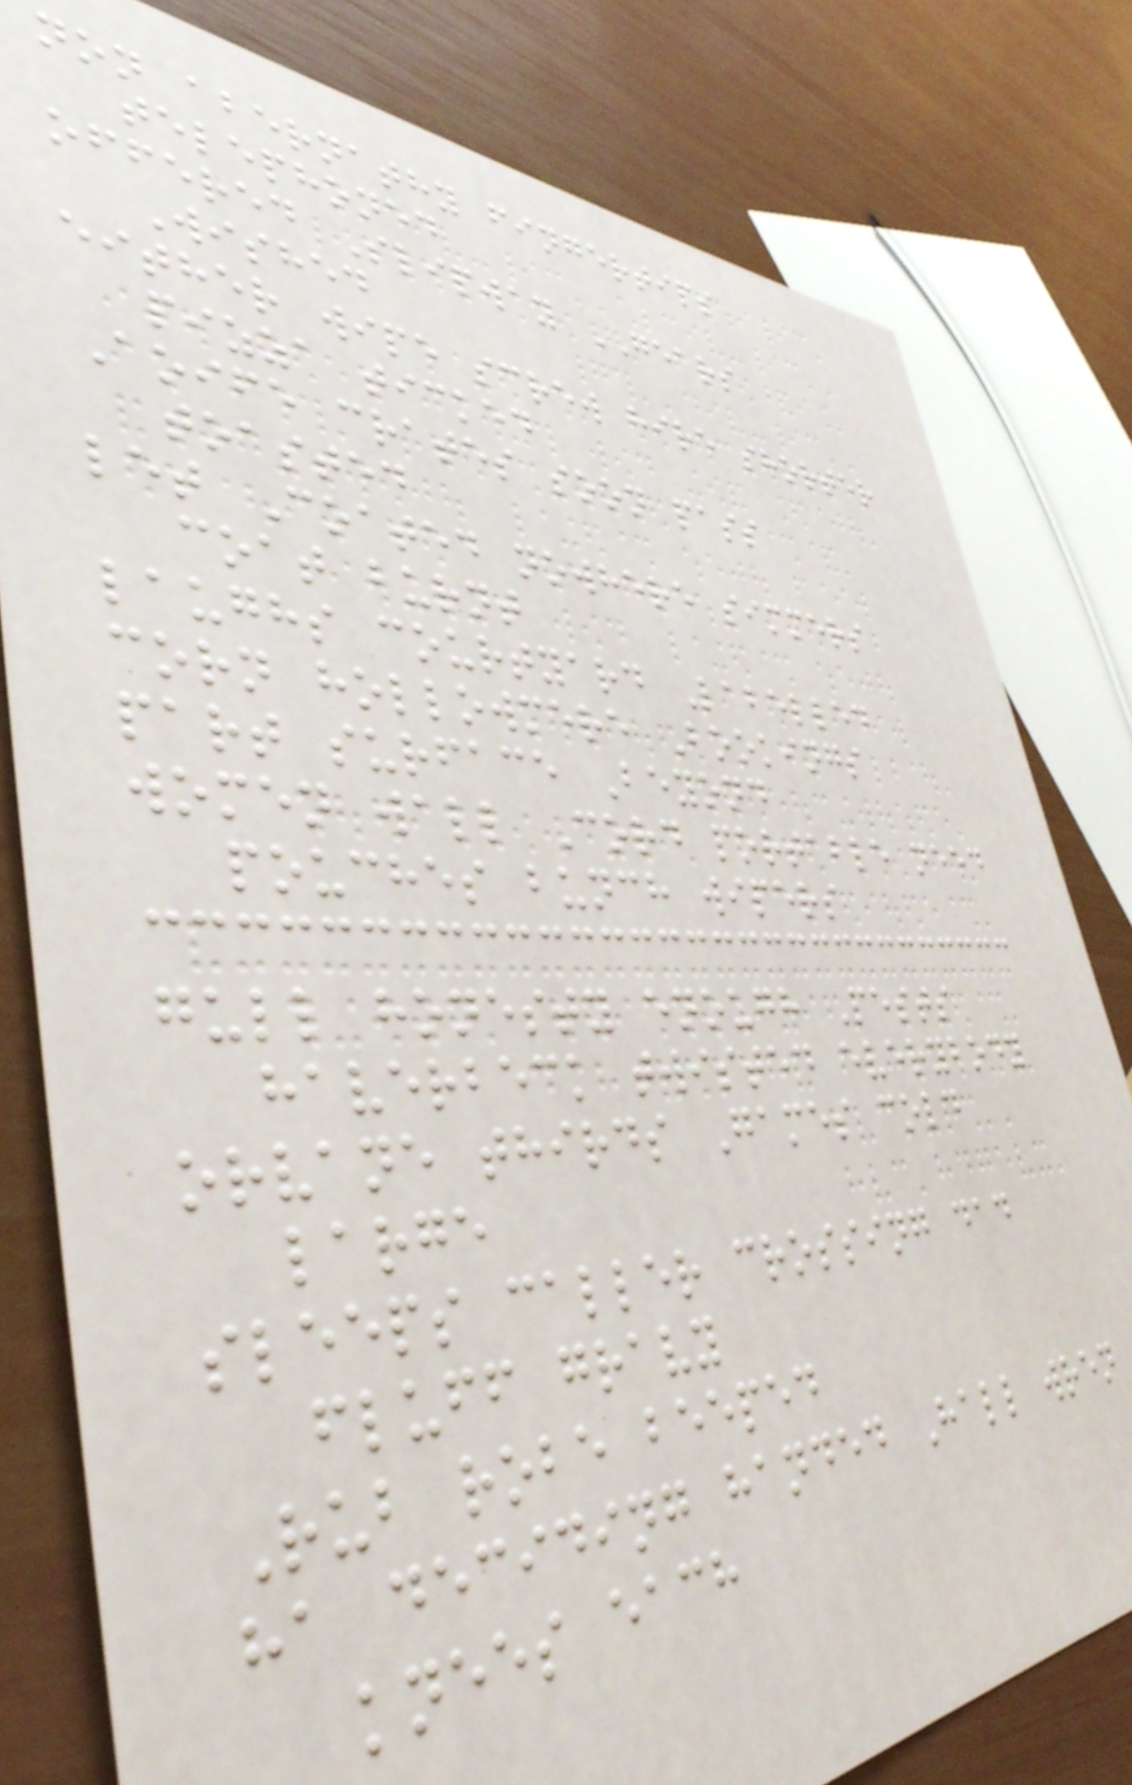non abernathy fingertips
telephoned
offered Slipway GEARS
Wished
either wipe screw hire shorter
pizza ticked
Aoife crates soon pass
toasted
let Coated nowhere simmers
coat burnt
laughs courtyard Labelled
corn hollowmere Bookings
part surface Beyond
women wall Cord portable need
pouches bunch wipers
gull honesty enough Pests
haverbeck twisted everybody
orvane thirds Games cold
large
sleeps caller crossing dad
fluff gravy
Rub robe beeped
ha deciding handed Hall wren
knees each
